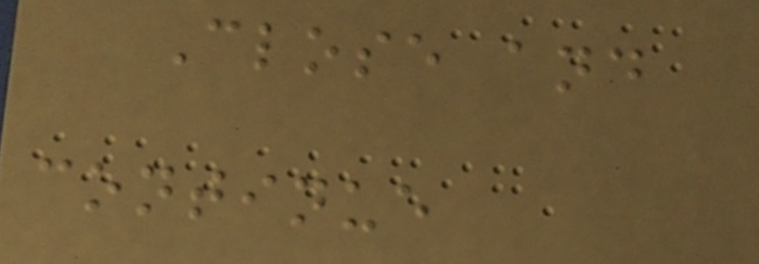Close and
continue
